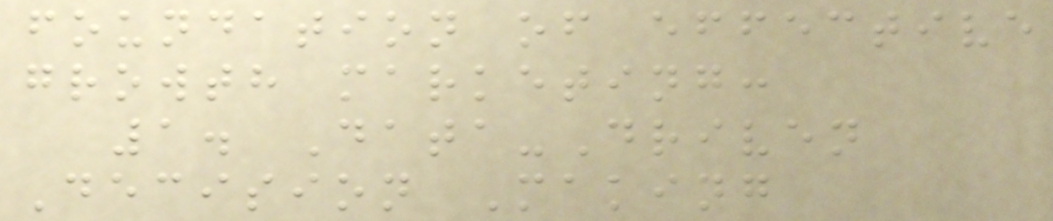foundation of effective
growth marketing:
1. Data-Driven
Decision Making
